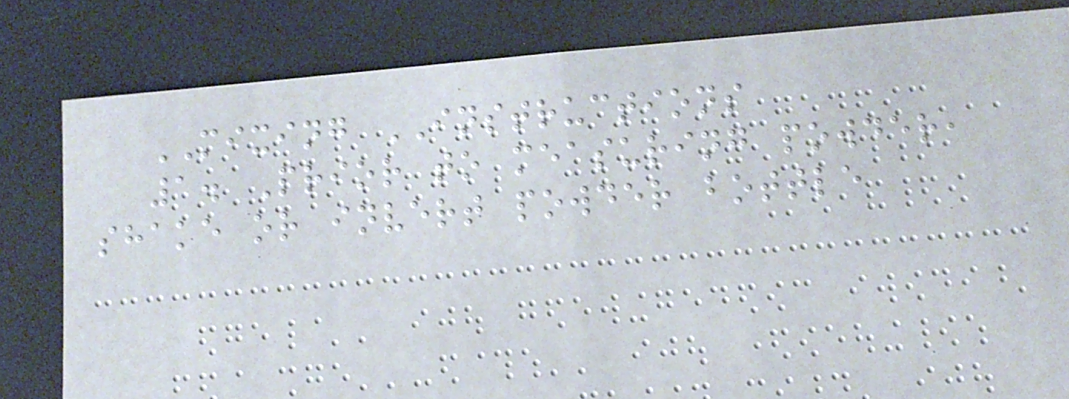MIXING INSTRUCTIONS
1. Prior to measuring powder,
shake or invert powder bottle
